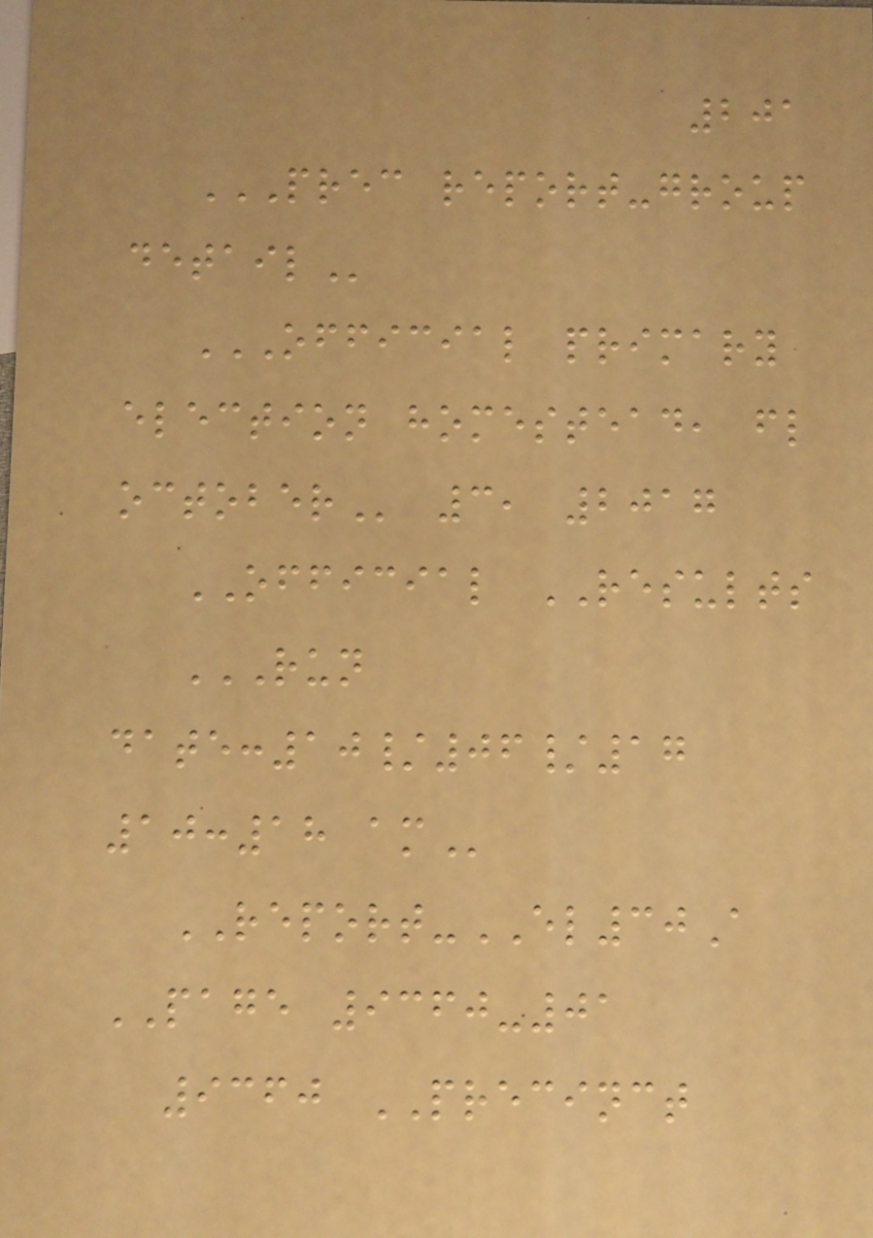201
PREC REPORT-GROUP
DETAIL
OFFICIAL PRIMARY
ELECTION HOMESTEAD, FL
OCTOBER 3, 2017
OFFICIAL RESULTS
RUN
DATE:10/06/17
10:18 AM
REPORT-EL30A
PAGE 9360-01
9360 PRECINCT
